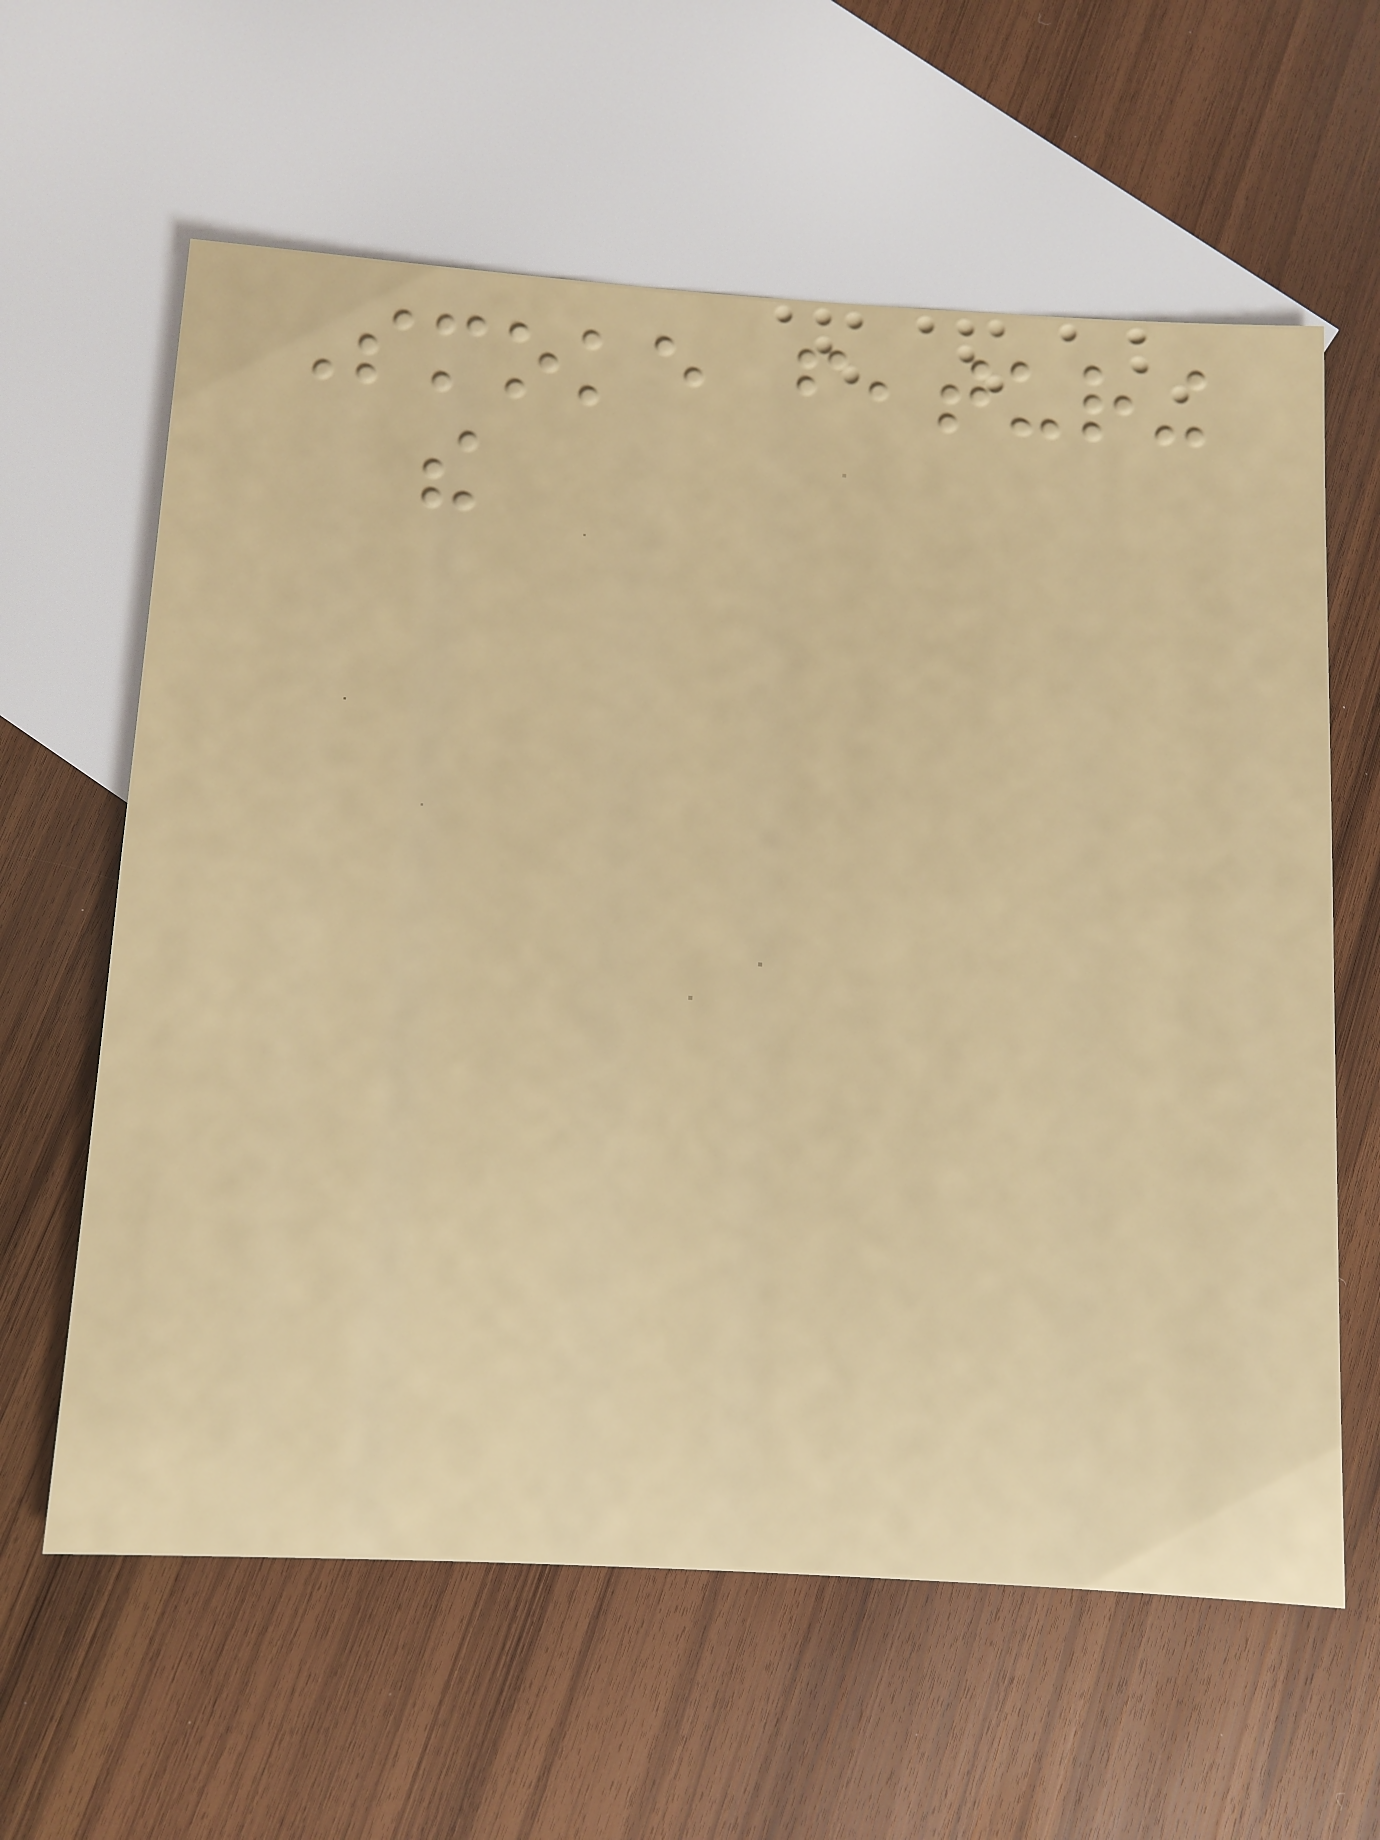Smoke featuring
the
